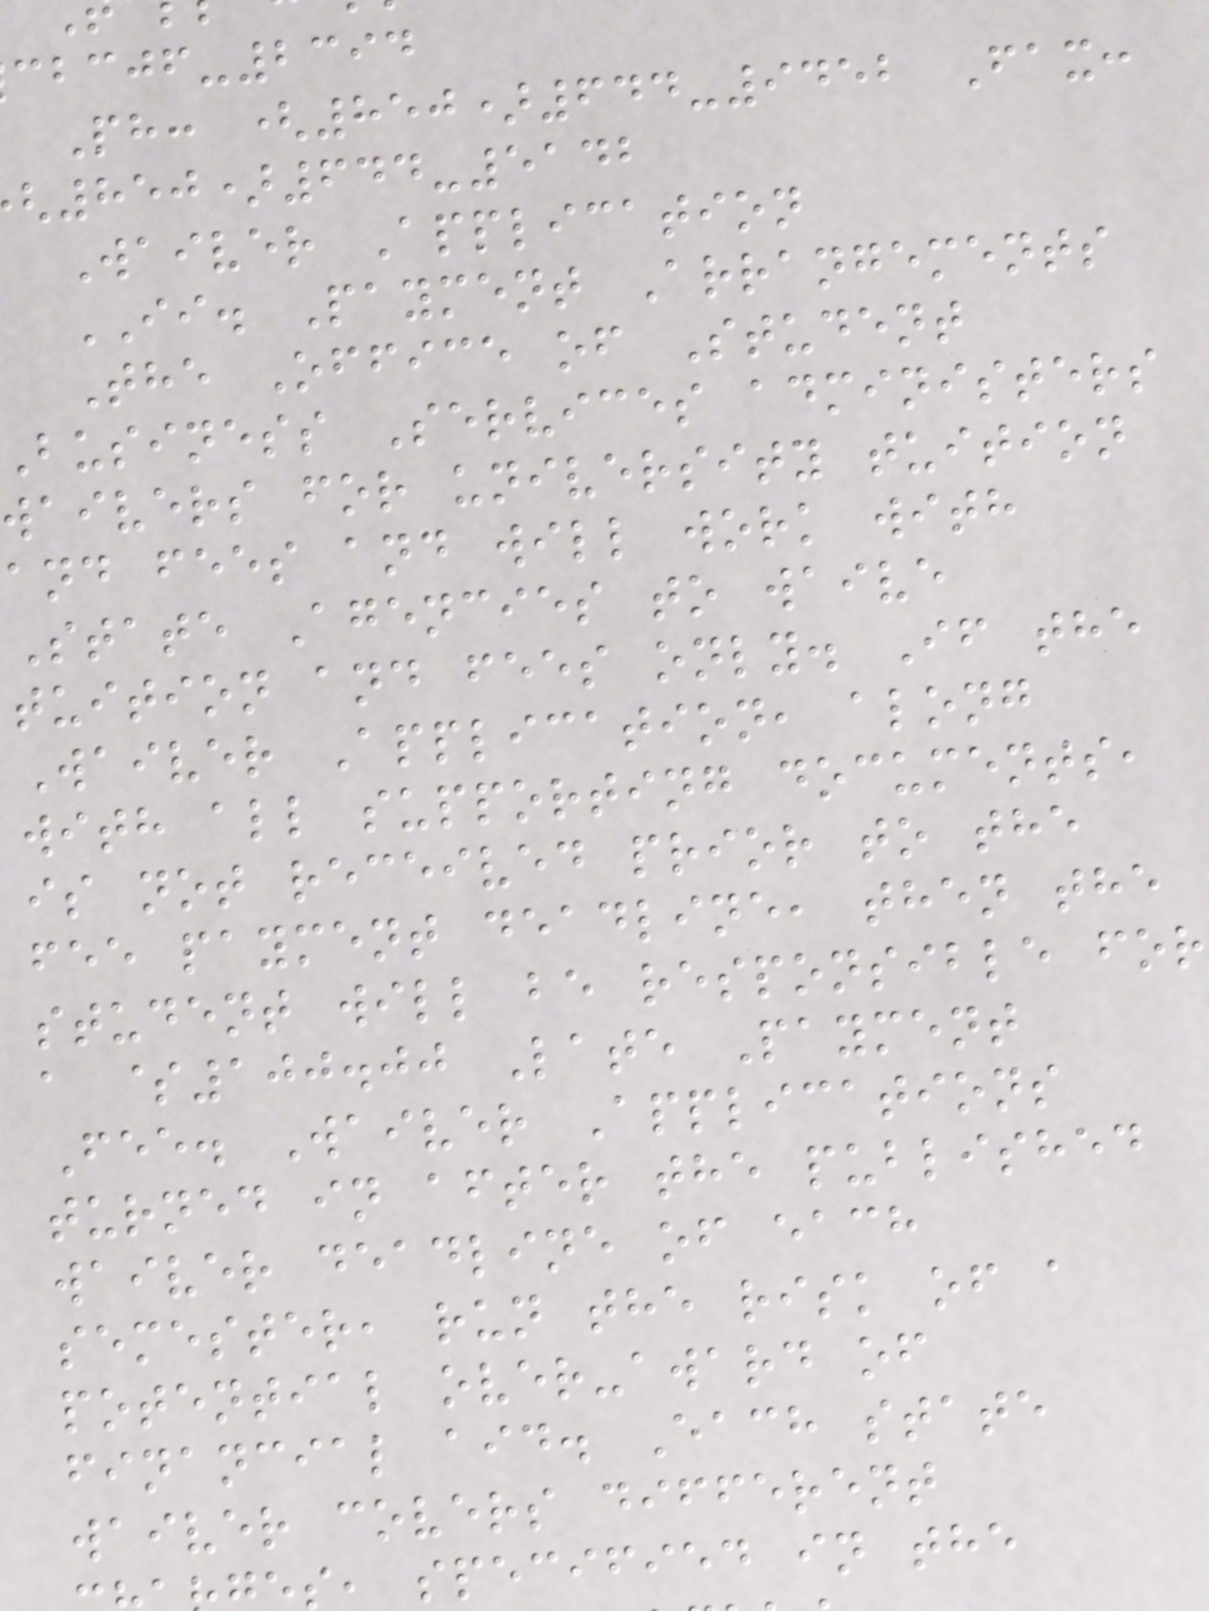-2394
Ph: (850)644-9452 Fax:
850)644-5142
Waiver Application
II. Payment Arrangements
The Office of Student
business Services administers
waivers for university tuition
and fees and will work with
State Agencies to waive
tuition and fees only. If the
Waiver Application, along
with all supporting documents,
is not received prior to the
fee payment deadline, then the
student will be responsible for
a $100.00 Late Payment
Fee. Waiver Applications
turned in after the published
waiver deadline of each
semester, run the risk of a
potential over-award of
financial aid. Each state
waiver covers different
, specified in the
